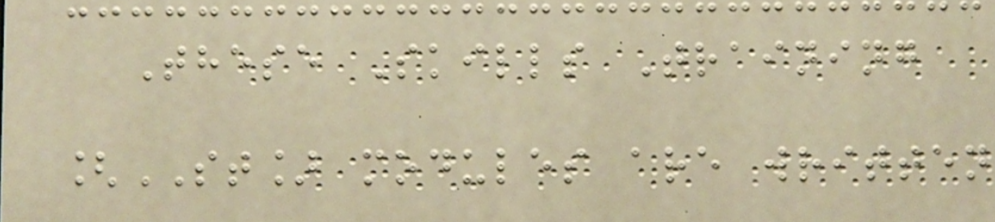These Skills Training
[ST] modules are written
